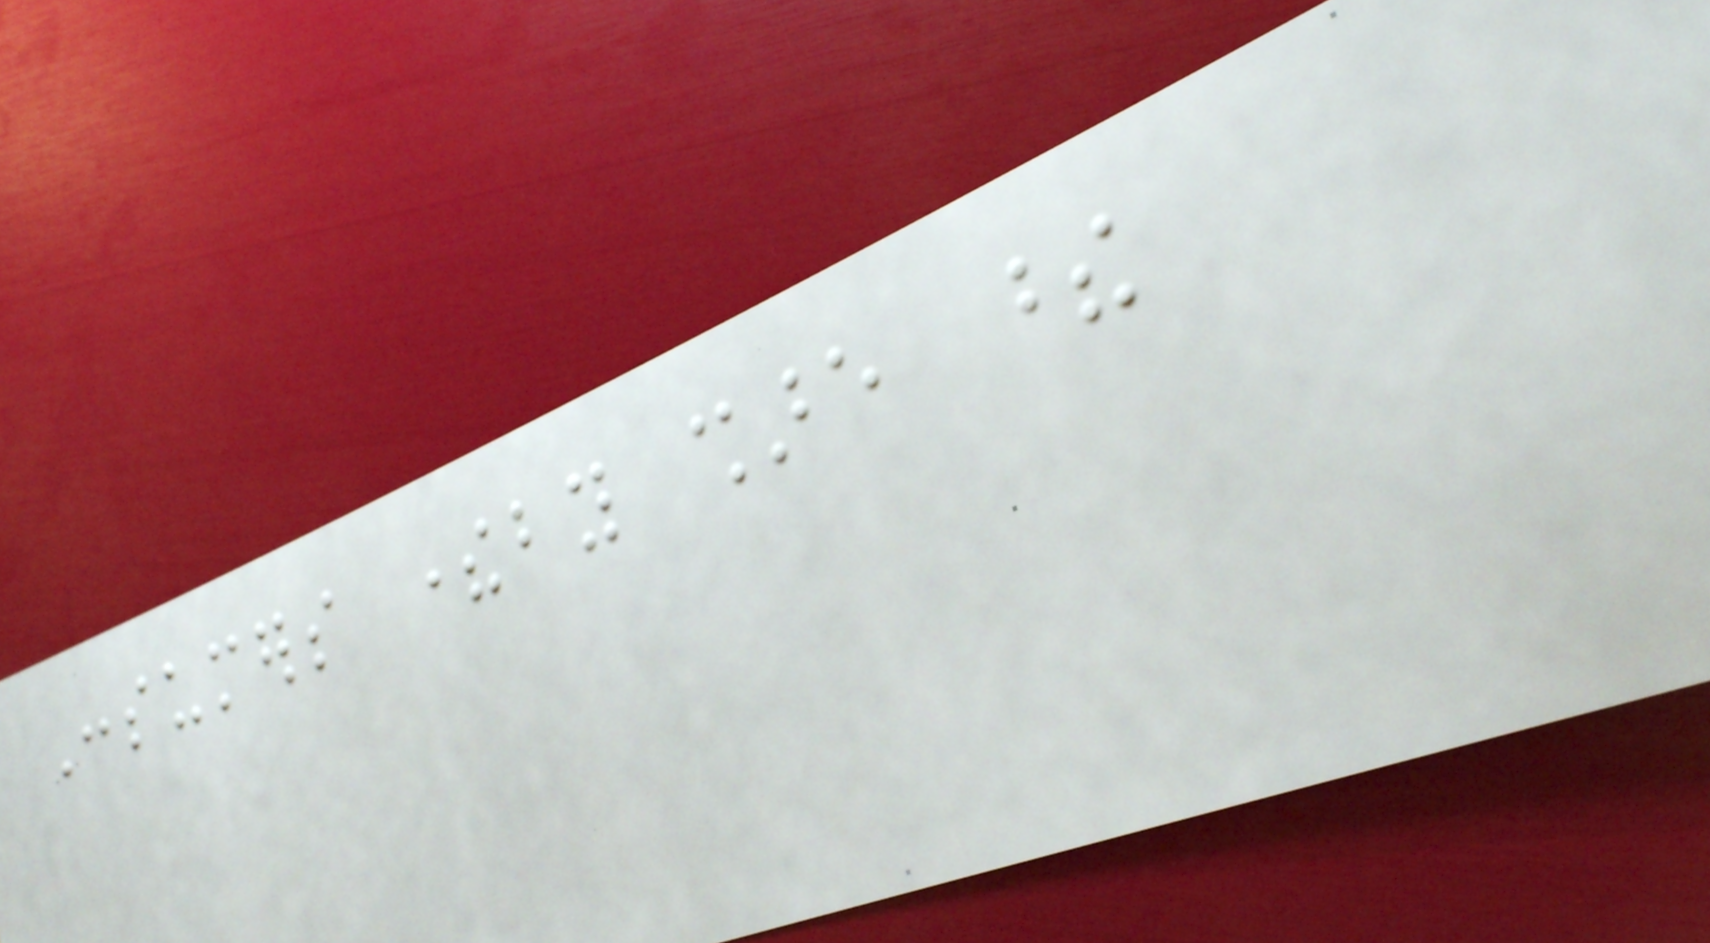Consumers thereby share these
